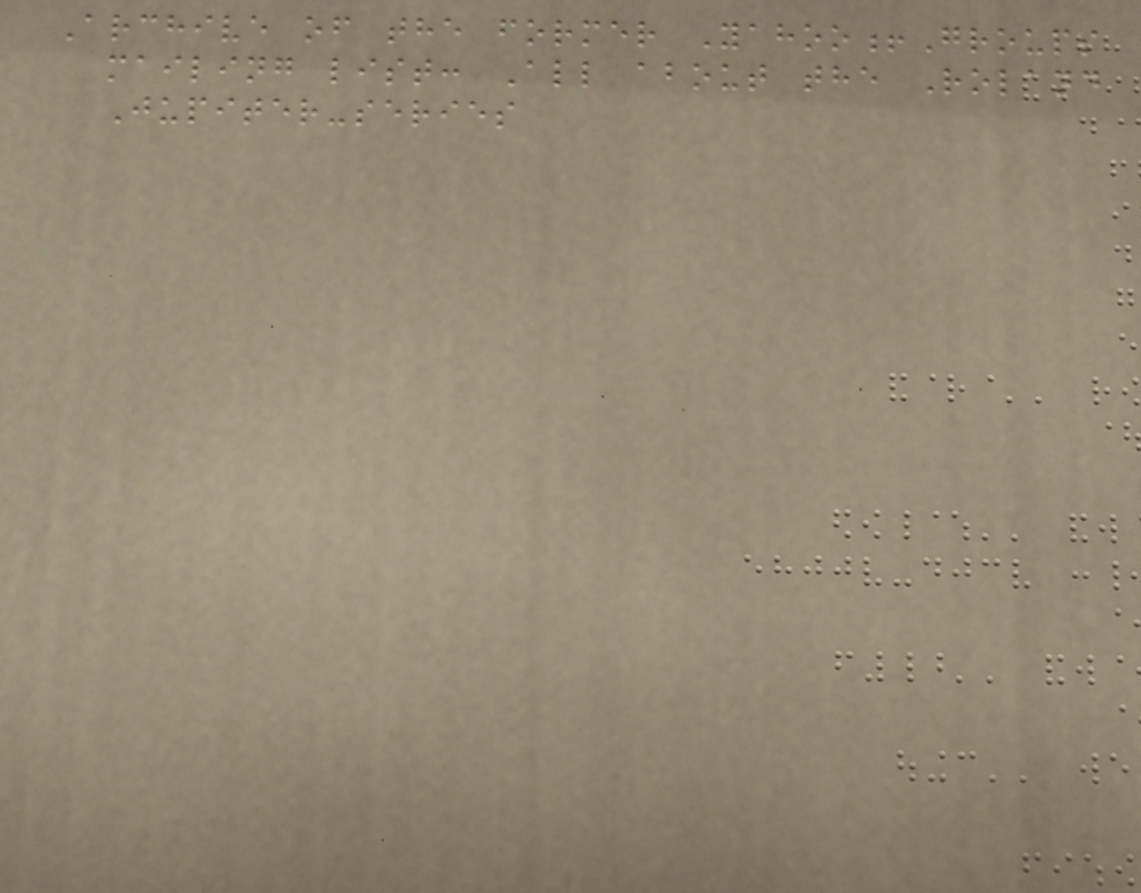Archive of the former Yahoo!Groups
mailing list: All about the Roland
Jupiter-series
